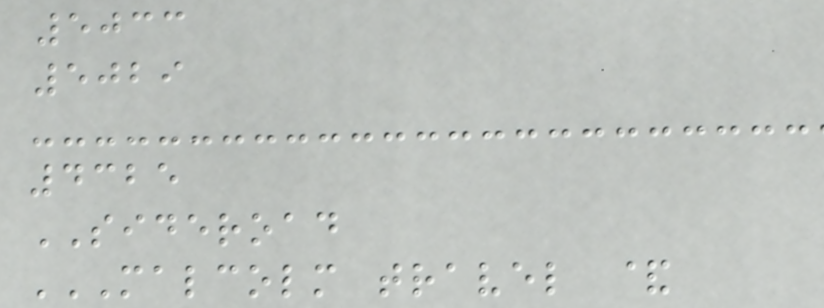5033
5029
4325
SIDEROAD
MALCOLM TRAVEL &
